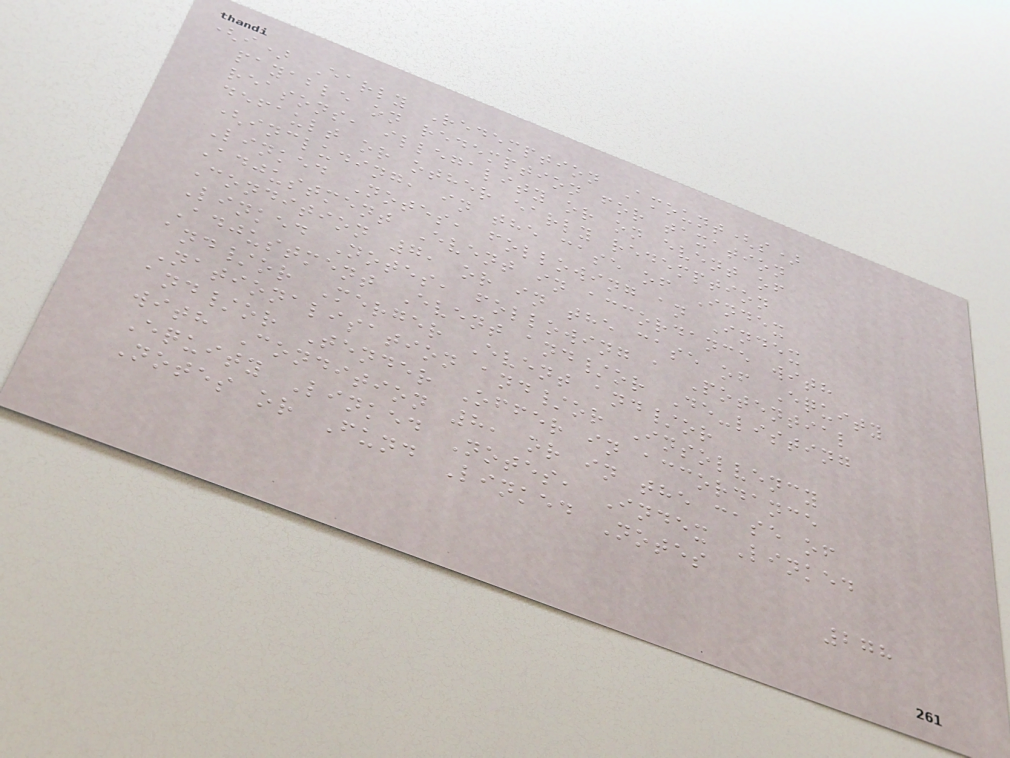(i) Early Redemption Amount(s)
payable on redemption for taxation
reasons, illegality or on event of
default or other early redemption
(including, in the case of Index
Linked Notes, following an Index
Adjustment Event in accordance with
Condition 7, or in the case of Equity
Linked Notes, following a Potential
Adjustment Event and/or De-listing
and/or Merger Event and/or
Nationalisation and/or Insolvency
and/or Tender Offer in accordance
with Condition 8, or in the case of
Equity Linked Notes, Index Linked
Notes or Fund Linked Notes
278
